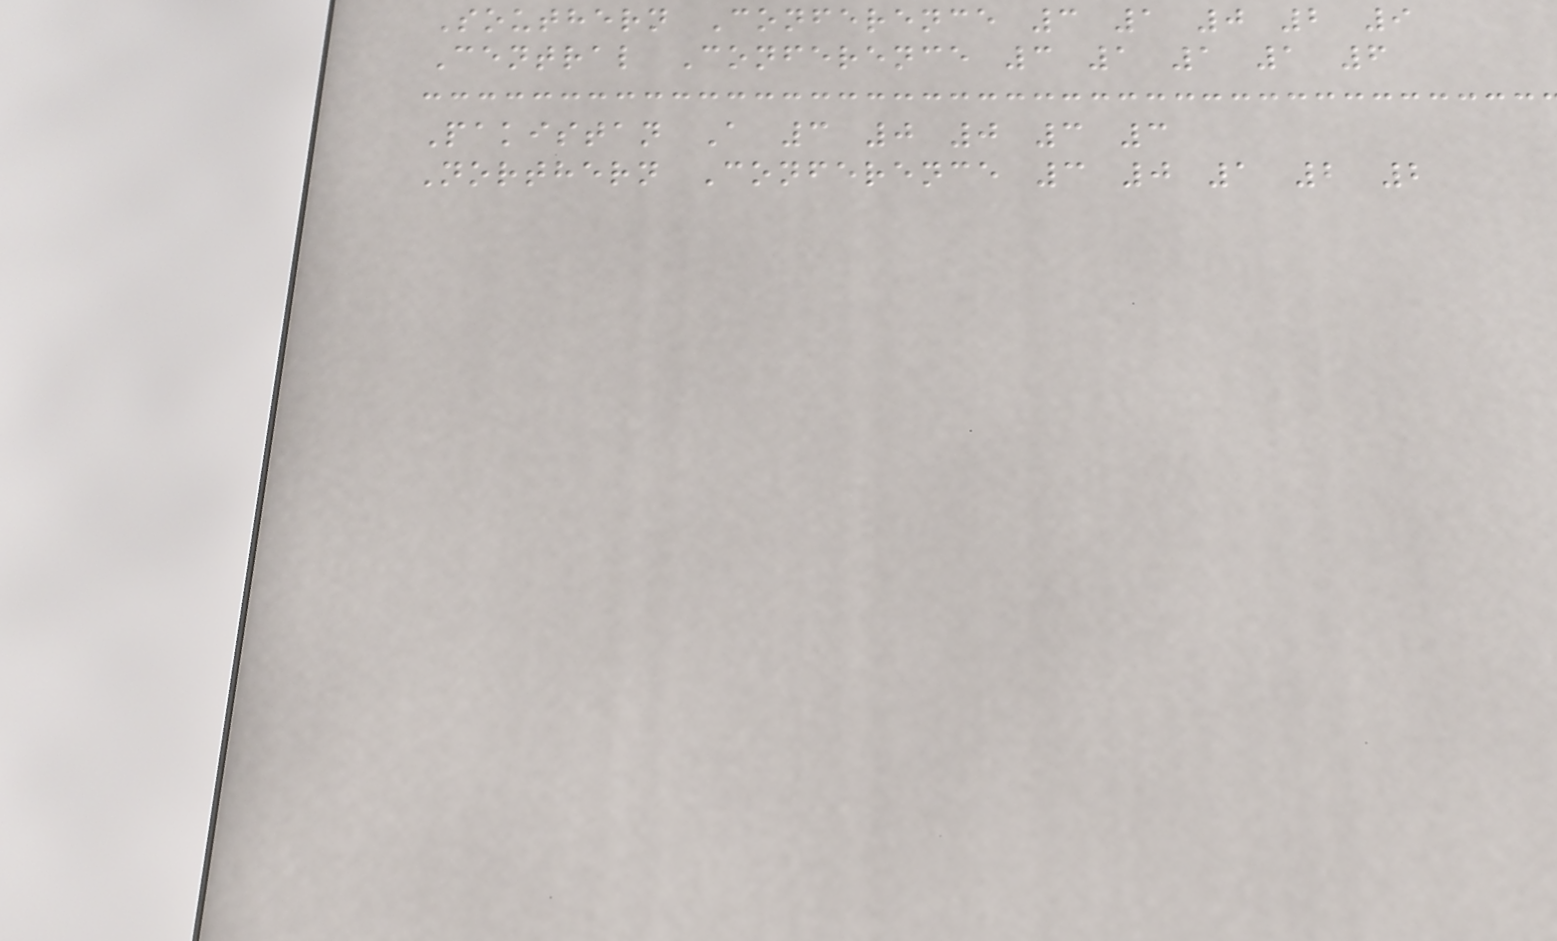Southern Conference 3 1 0 2 9
Central Conference 3 1 1 1 6
Pakistan A 3 0 0 3 3
Northern Conference 3 0 1 2 2
